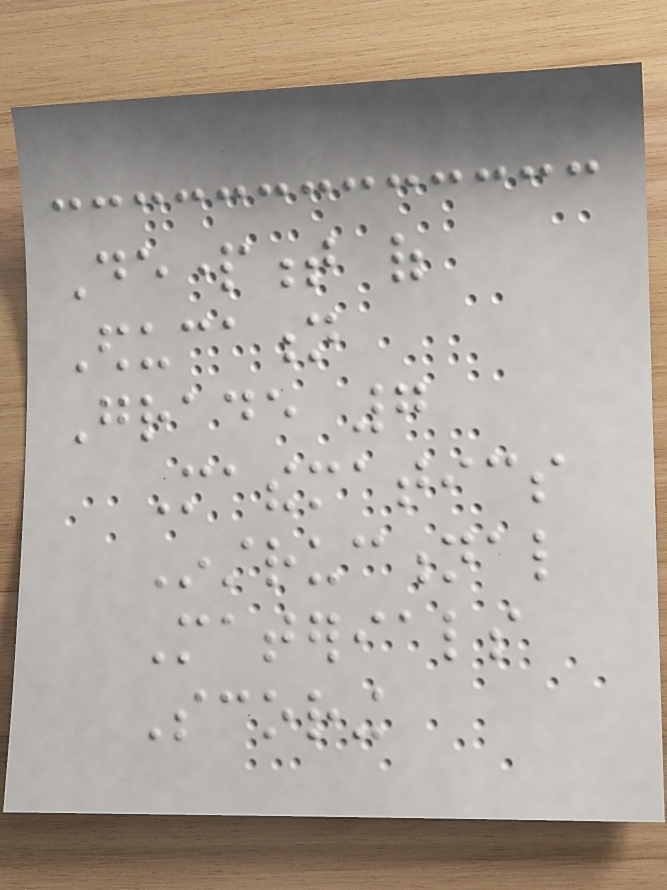Department of
Education
Grade 7
Mathematics
Instructional
Materials
Scoring
